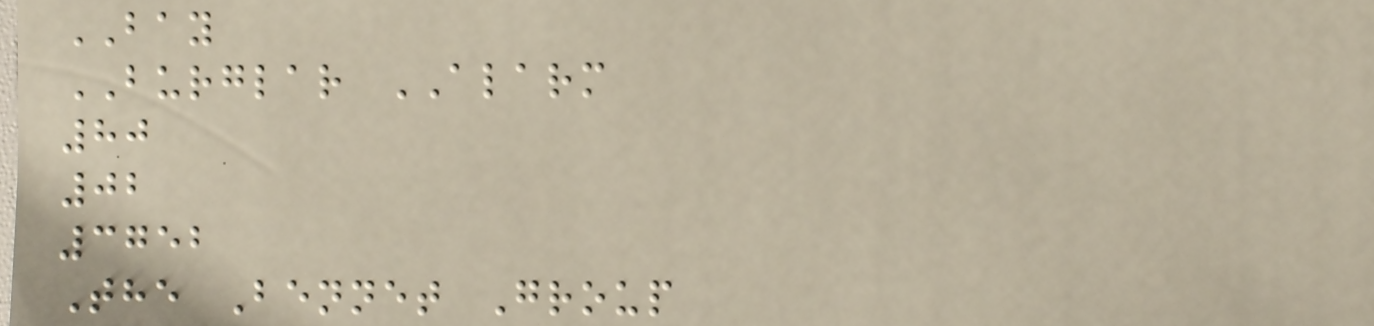BAY
BURGLAR ALARM
80
02
3752
The Bennet Group
